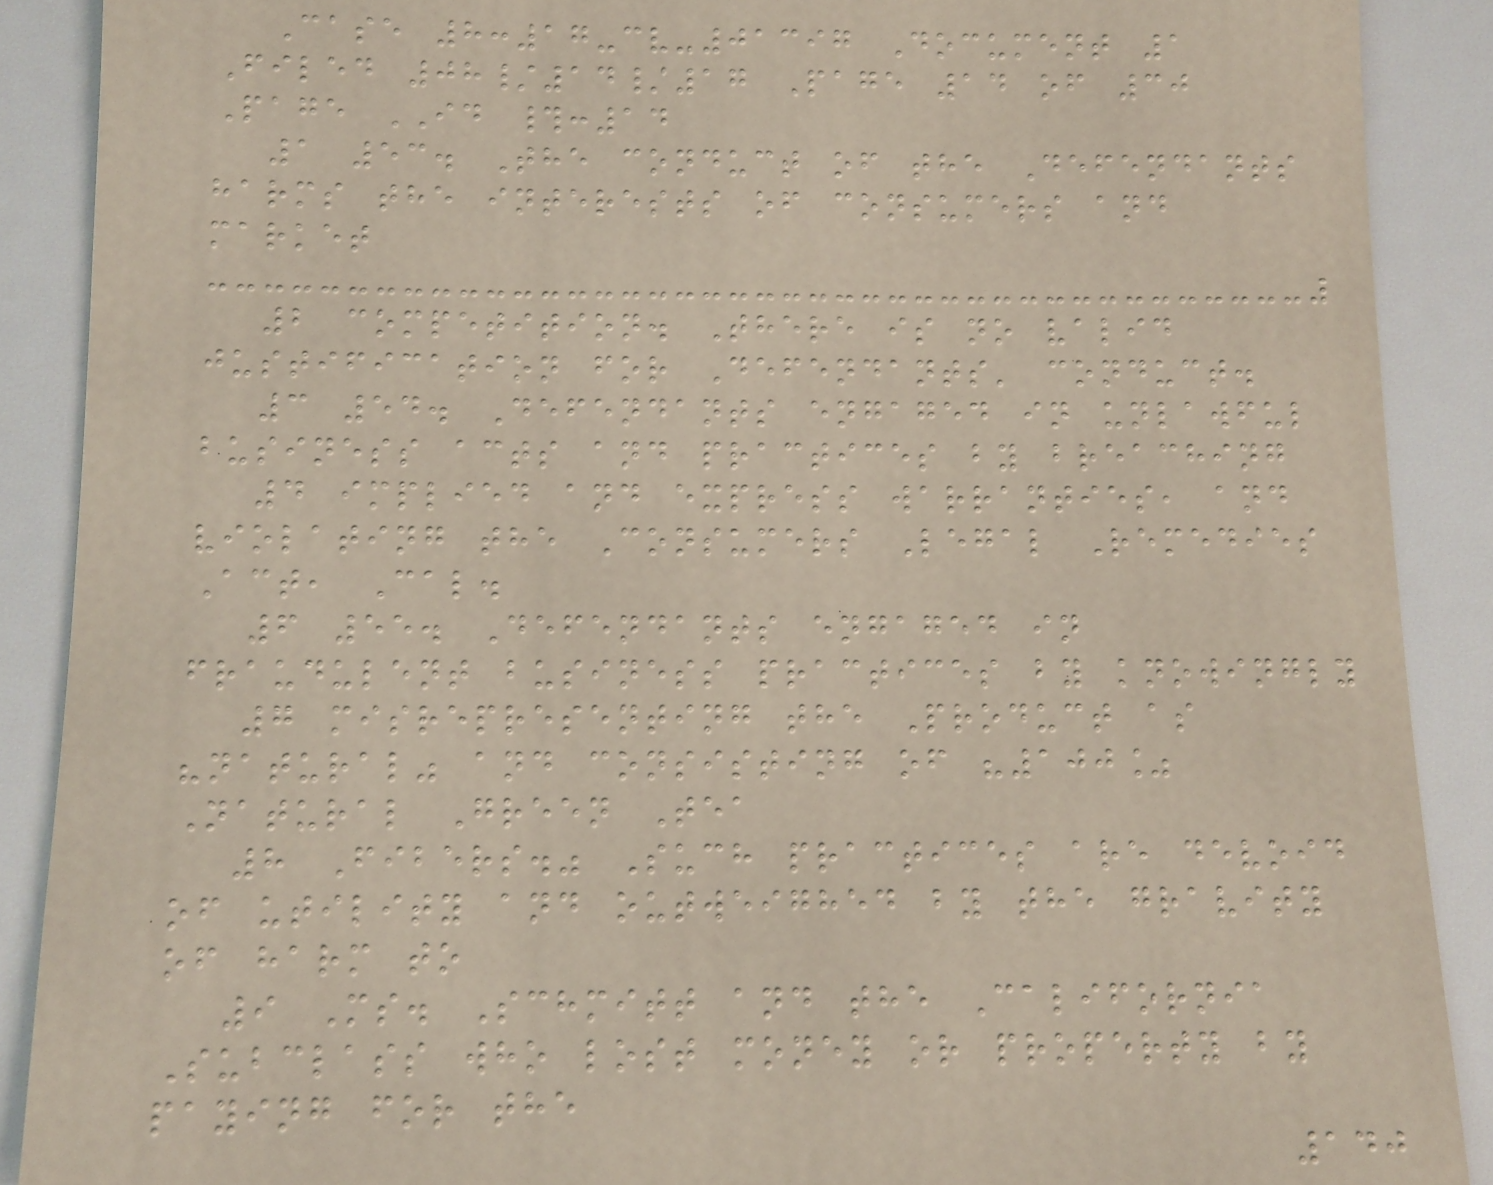Case 8:17-cv-01397 Document 1
Filed 08/14/17 Page 14 of 30
Page ID #:14
1 53. The conduct of the Defendants
harms the interests of consumers and
market
2 competition. There is no valid
justification for Defendants' conduct.
3 54. Defendants engaged in unlawful
business acts and practices by breaching
4 implied and express warranties, and
violating the Consumers Legal Remedies
Act, Cal.
6 55. Defendants engaged in
fraudulent business practices by knowingly
7 misrepresenting the Product as
"natural" and consisting of "100%
Natural Green Tea
8 Fibers." Such practices are devoid
of utility and outweighed by the gravity
of harm to
9 Ms. Schmitt and the California
Subclass who lost money or property by
paying for the
140
